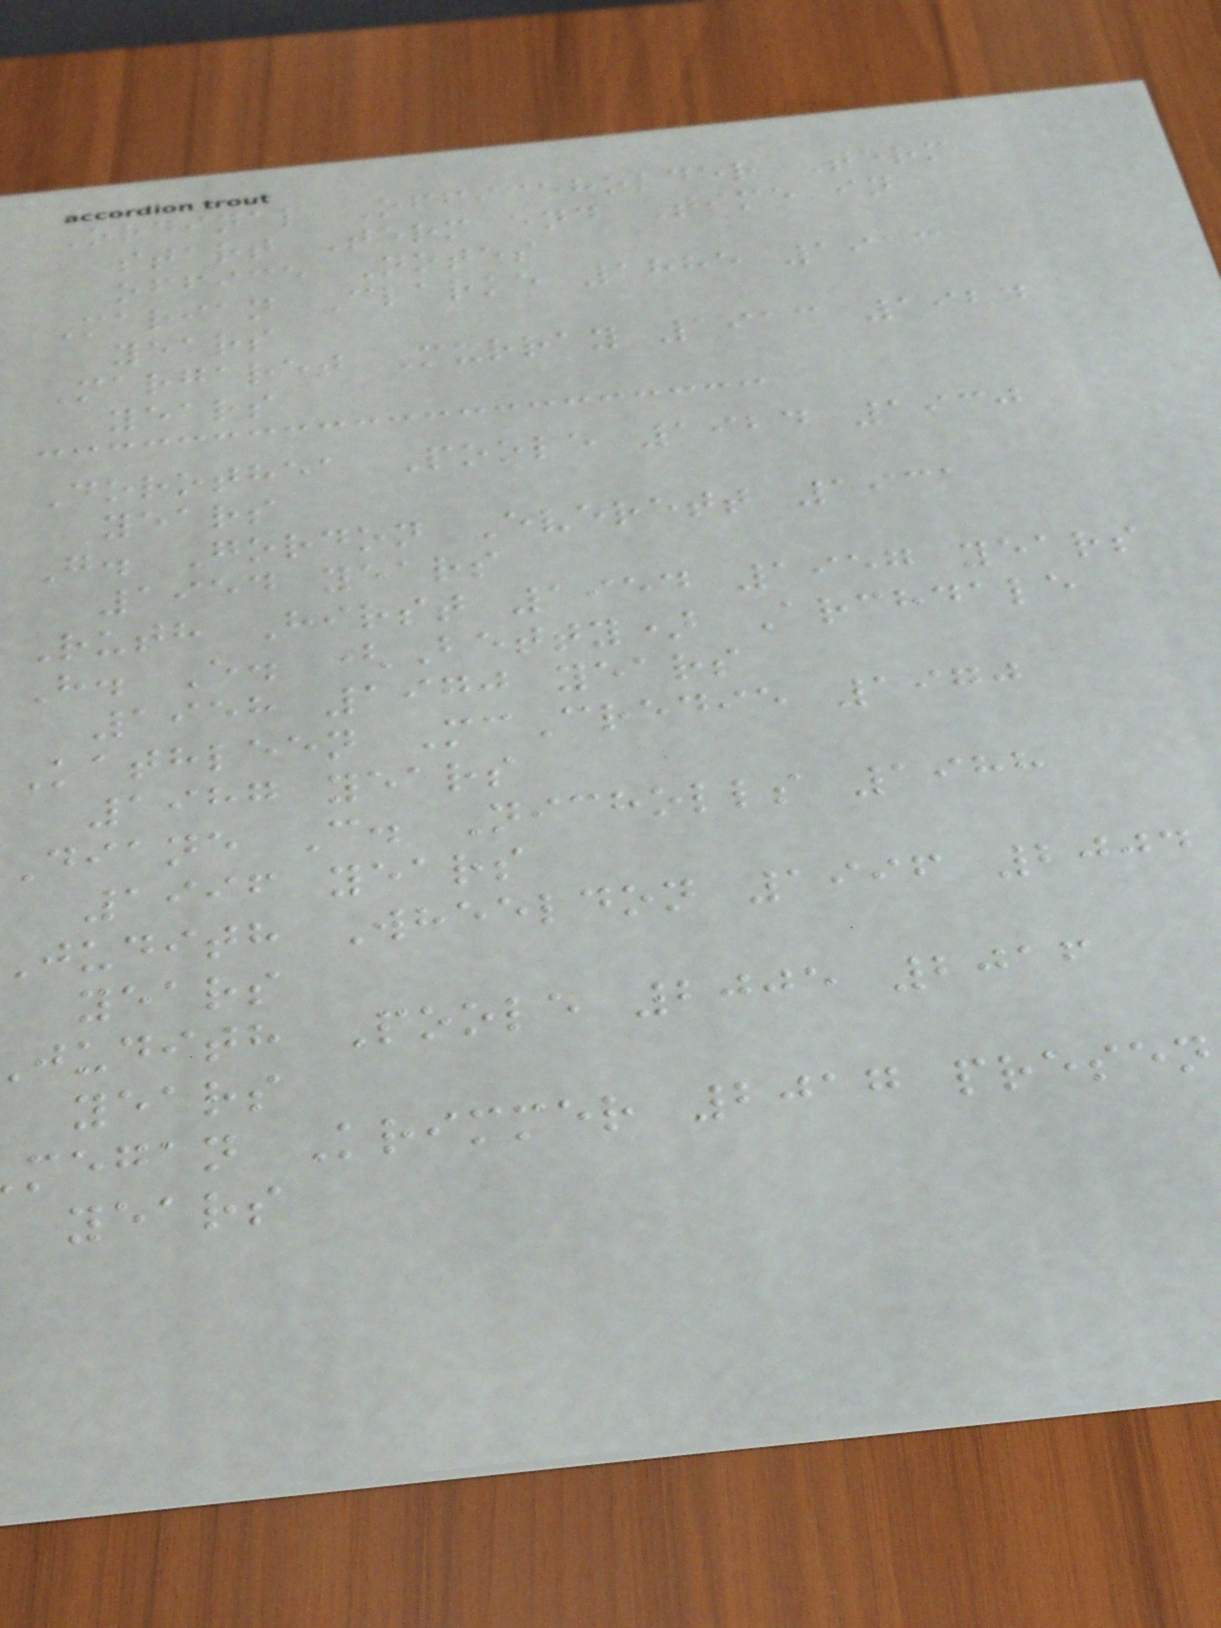Ordinal Officeholder Term
start Term end Time in
office Notes
Marian Clarke 1885 1913
years
Margaret Murray 1913 1924
years
Dorothea Poole 1924 1930
years
G. Gordon Everett 1931
1954 years
Ruth Hirst 1954 1957 years
H. E. (Betty) Archdale
1958 1970 years
Kathleen McCredie 1970
1987 years
Diane C. Nicholls 1988
1996 years
judith Wheeldon 1996 2004
years
judith Poole 2005 2016
years
megan Krimmer 2017 presen
years
